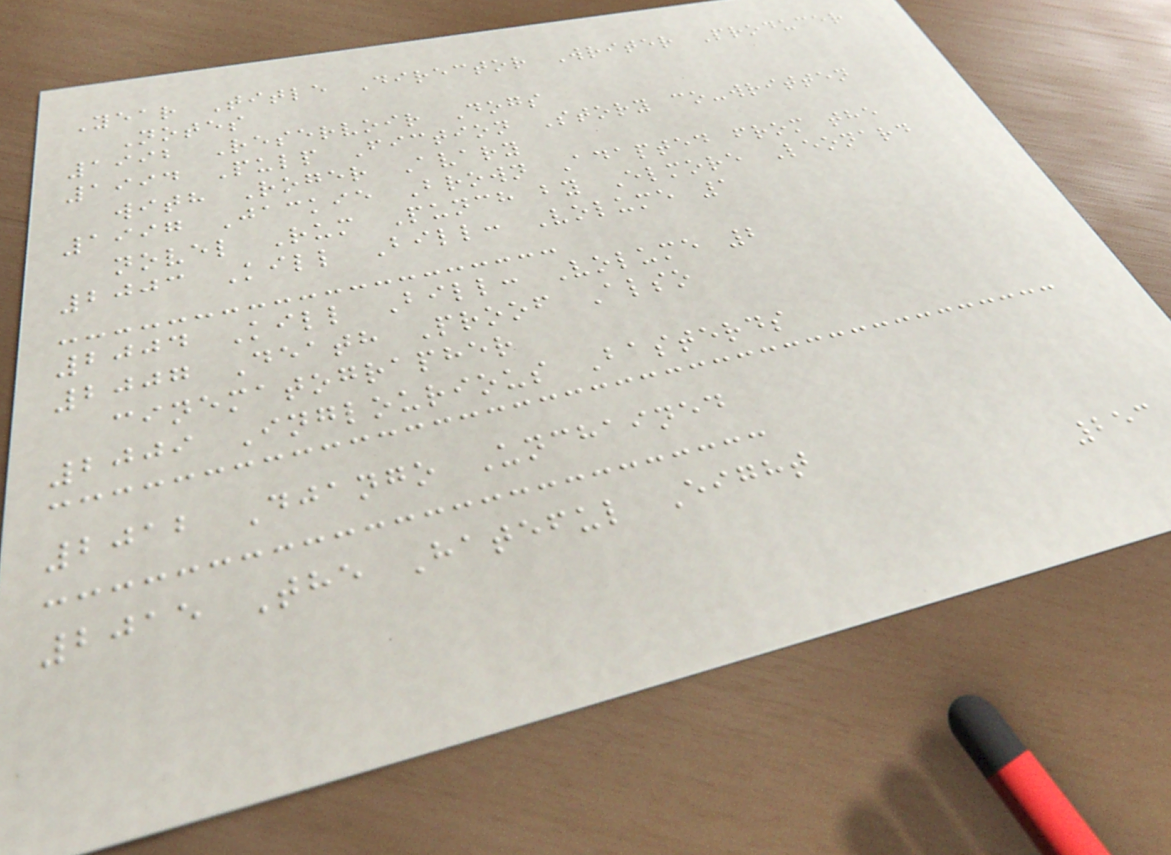Year Title Director Writer Producer
Notes
1992 Reservoir Dogs
1994 Pulp Fiction Story co-written
with Roger Avary
1997 Jackie Brown Adapted from the
novel Rum Punch by Elmore Leonard
2003 Kill Bill: Volume 1
2004 Kill Bill: Volume 2
2007 Death Proof Also
cinematographer
2009 Inglourious Basterds
2012 Django Unchained
2015 The Hateful Eight
253
